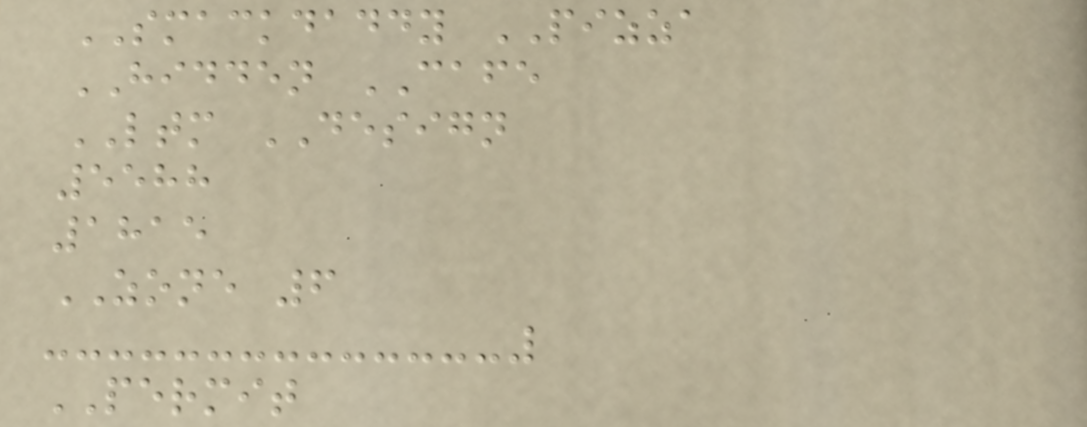SMACKDADDY PIZZA
HIDDEN CAFE
LTM DESIGN
5588
1815
ZONE 6
PERMIT
